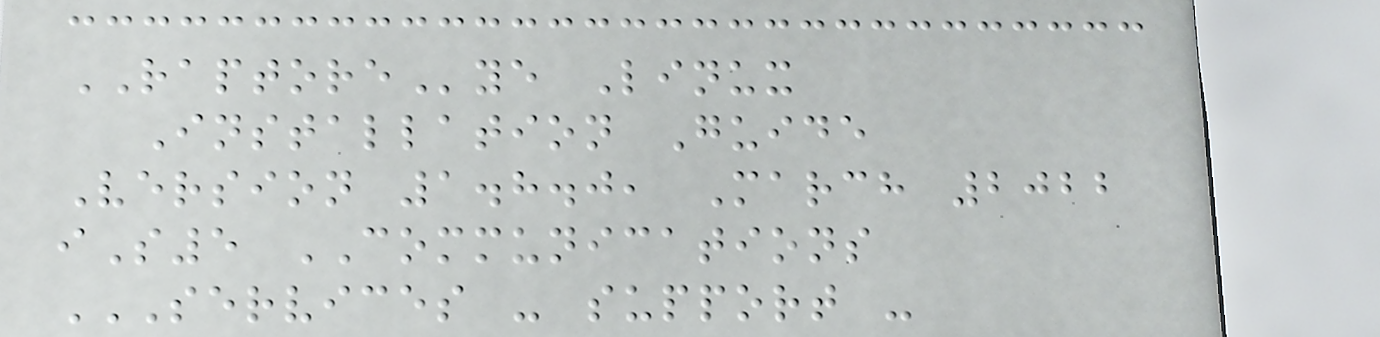RAPTOREye Linux
Installation Guide
Version 1.8.0, March 2022
iS5 COMMUNICATIONS
SERVICES - SUPPORT -
